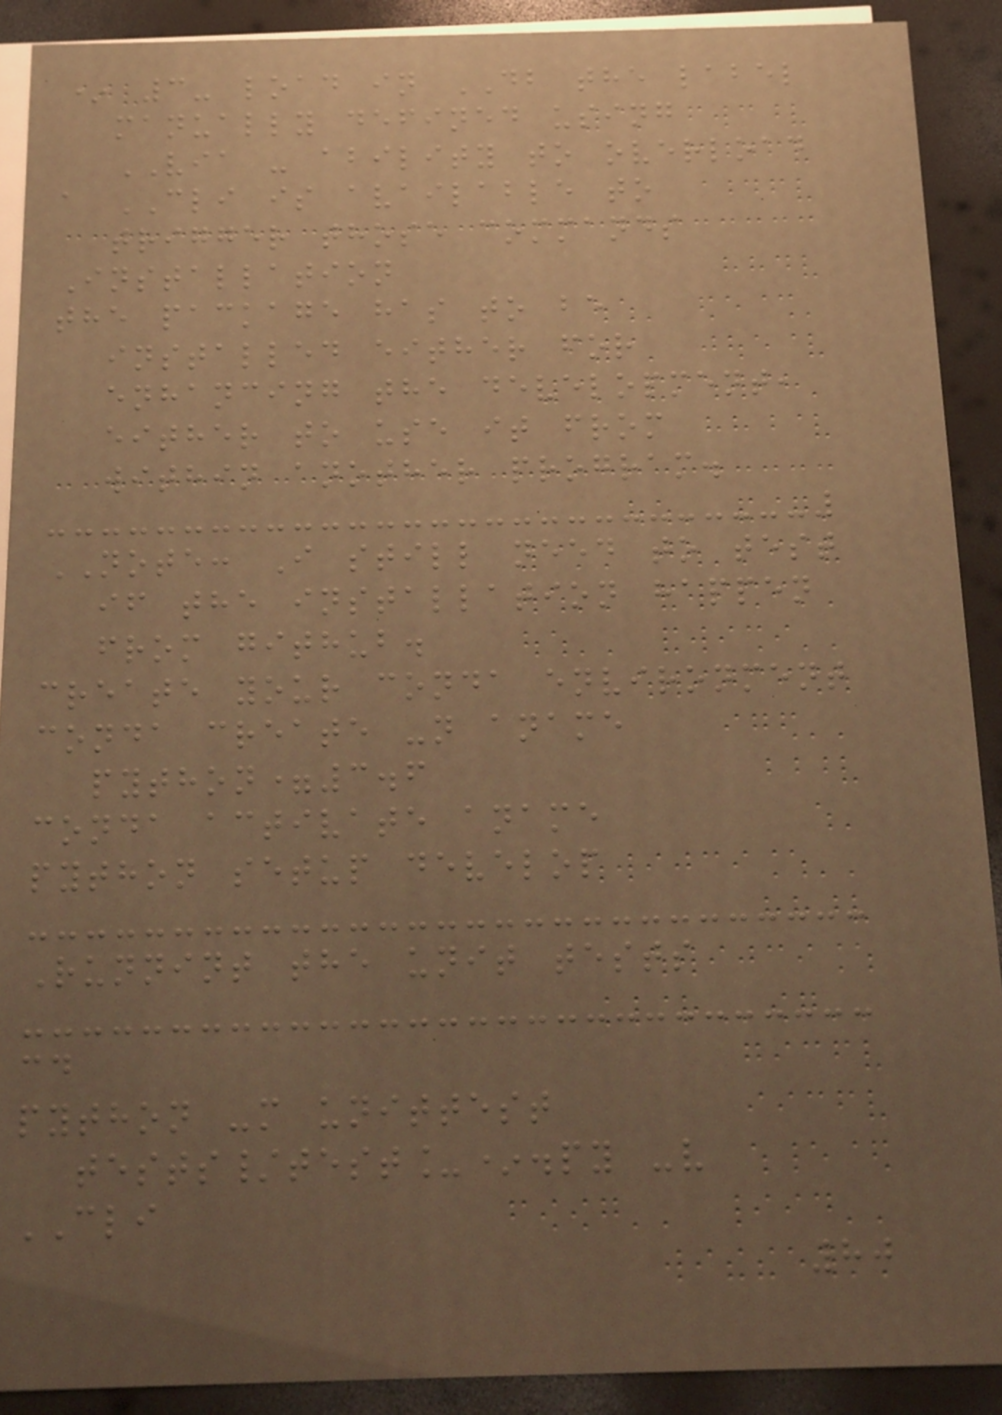* 3- load in DB the label
manually defined using
VIA - ability to overload
a CLI is available to
trigger those commands
Installation
the package has to be
installed either for
enhancing the development,
either to use it from
within another program.
NOTE: I still need to test
if the installation happen
from github.
create your conda environment
conda create -n aname
python=3.6
conda activate aname
python setup develop
Runnint the unit tests
cd
python -m unittest
tests/test_*.py -v
CLI
80
